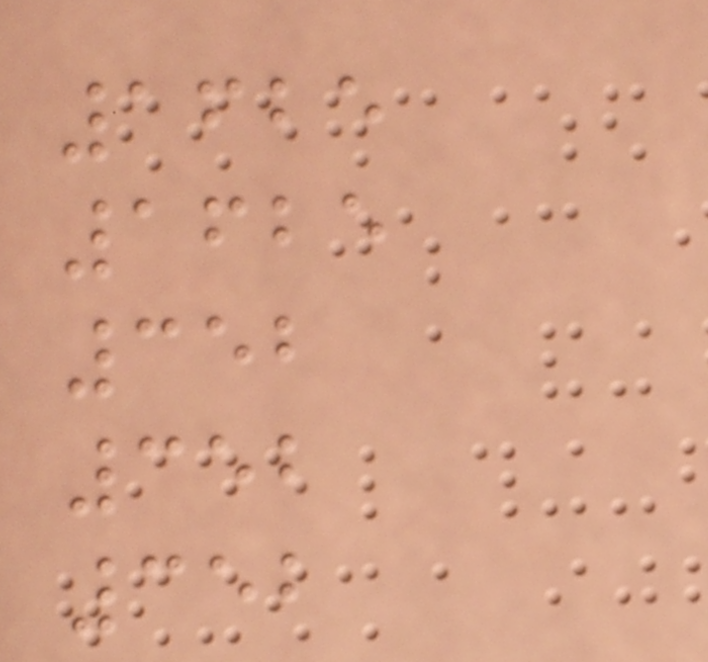1625
1625
352
352
352
